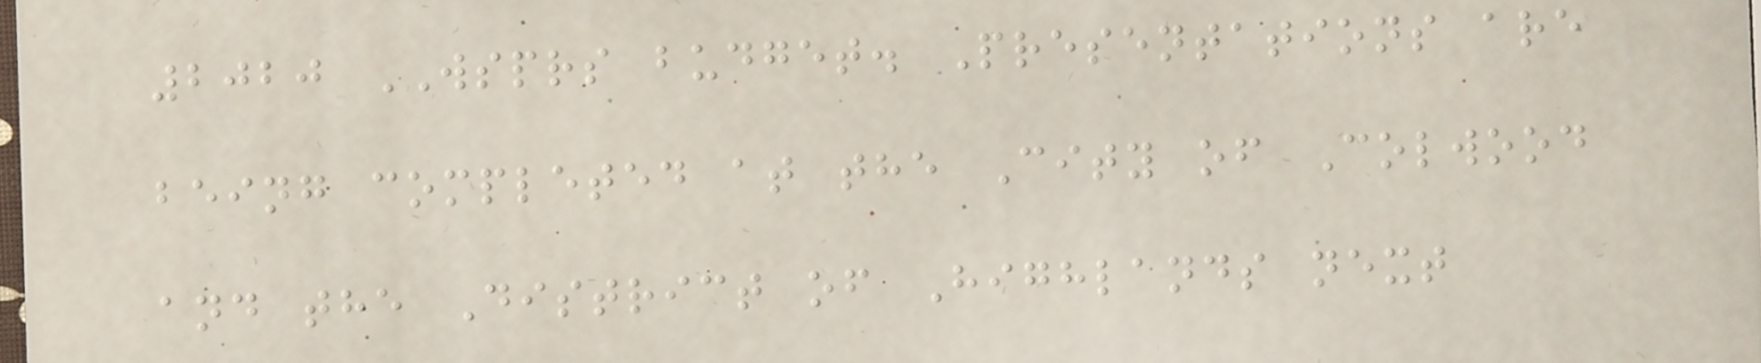2020 WSPRS budget. Presentations are
being completed at the City of Colwood
and the District of Highlands next
